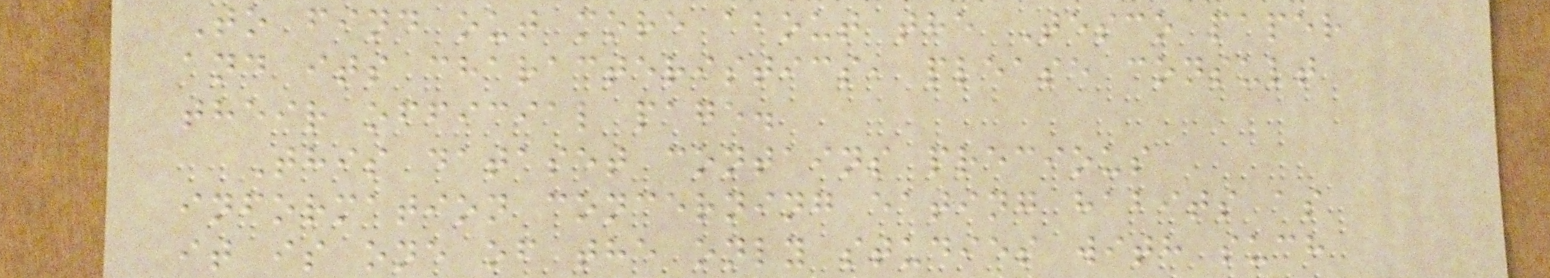To find out more about the Tesco paper
and its characteristics, please consult
their official page.
This dataset contains precious
information concerning eating habits as
it is one of the only studies with such
